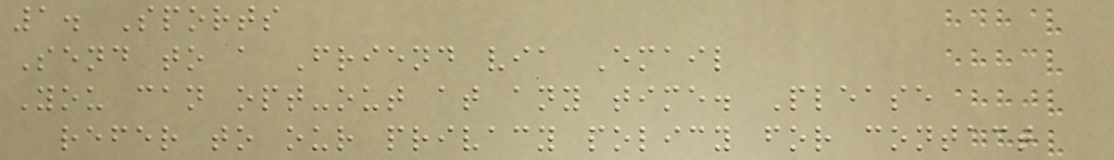1. Sports
Send to a Friend via Email
You can opt-out at any time. Please
refer to our privacy policy for contact
